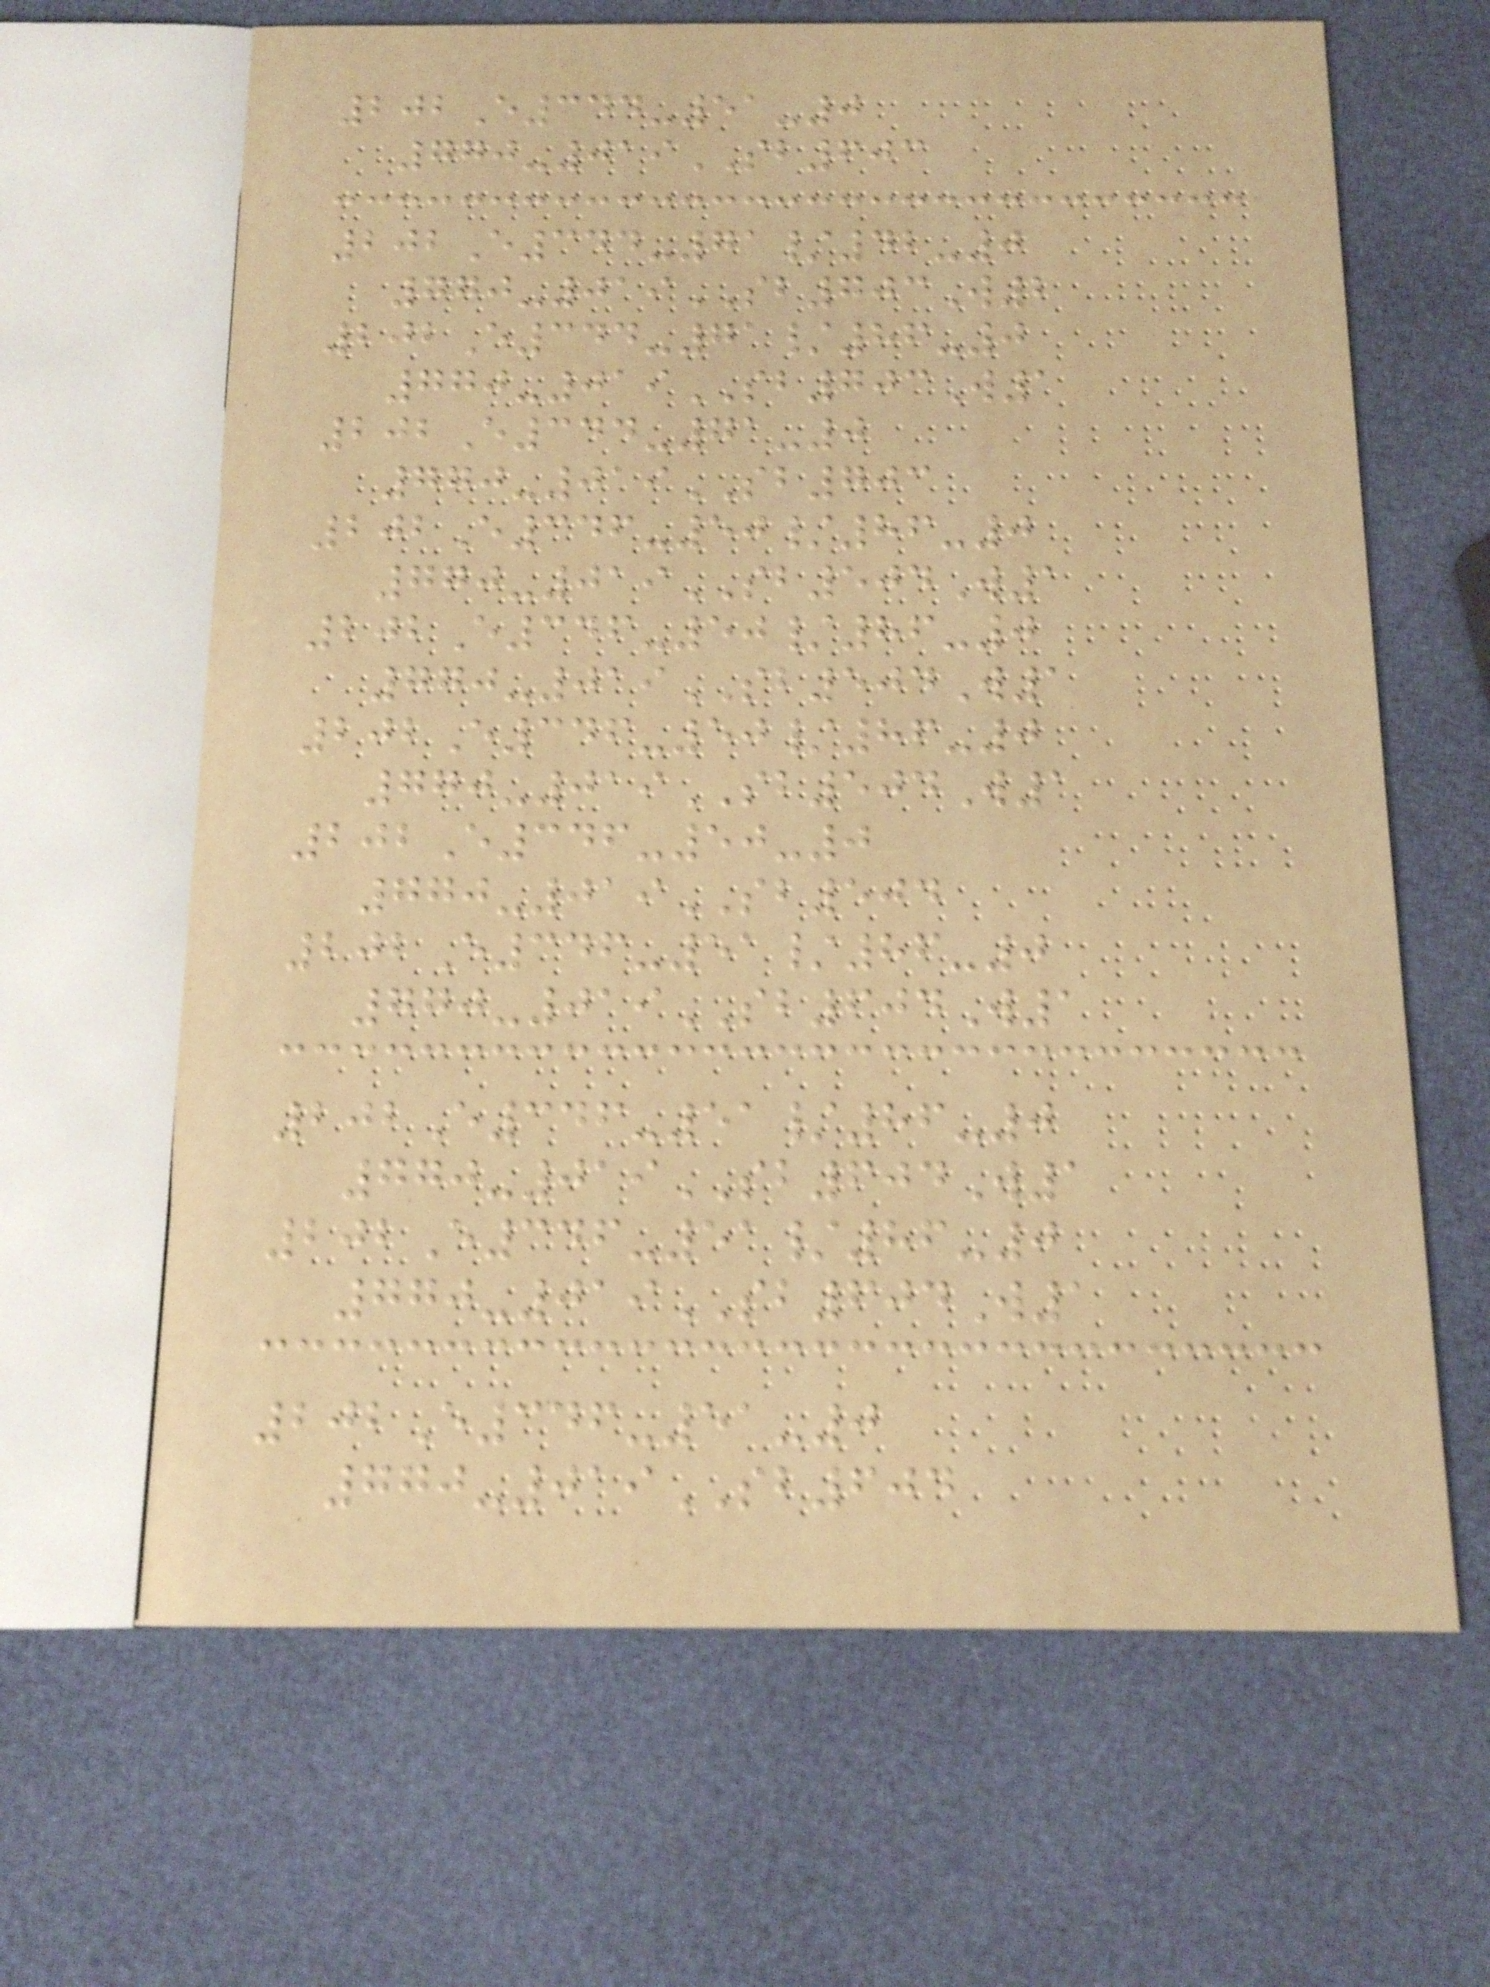202E344-51-0
770-019SB603
202E344-71/42-0
770-019SB703W2
202E344-71/86-0
770-019SB703W1
202E344-71-0
770-019SB703
202E346-50/86-0
770-019SB504W1
202E346-50/86-0
770-019SB504W1
202E346-50/86-0
770-019SB504W1
202E346-50-0
770-019SB504
202E346-51/86-0
770-019SB604W1
202E346-51/86-0
770-019SB604W1
202E346-51/86-0
770-019SB604W1
202E346-51-0
770-019SB604
